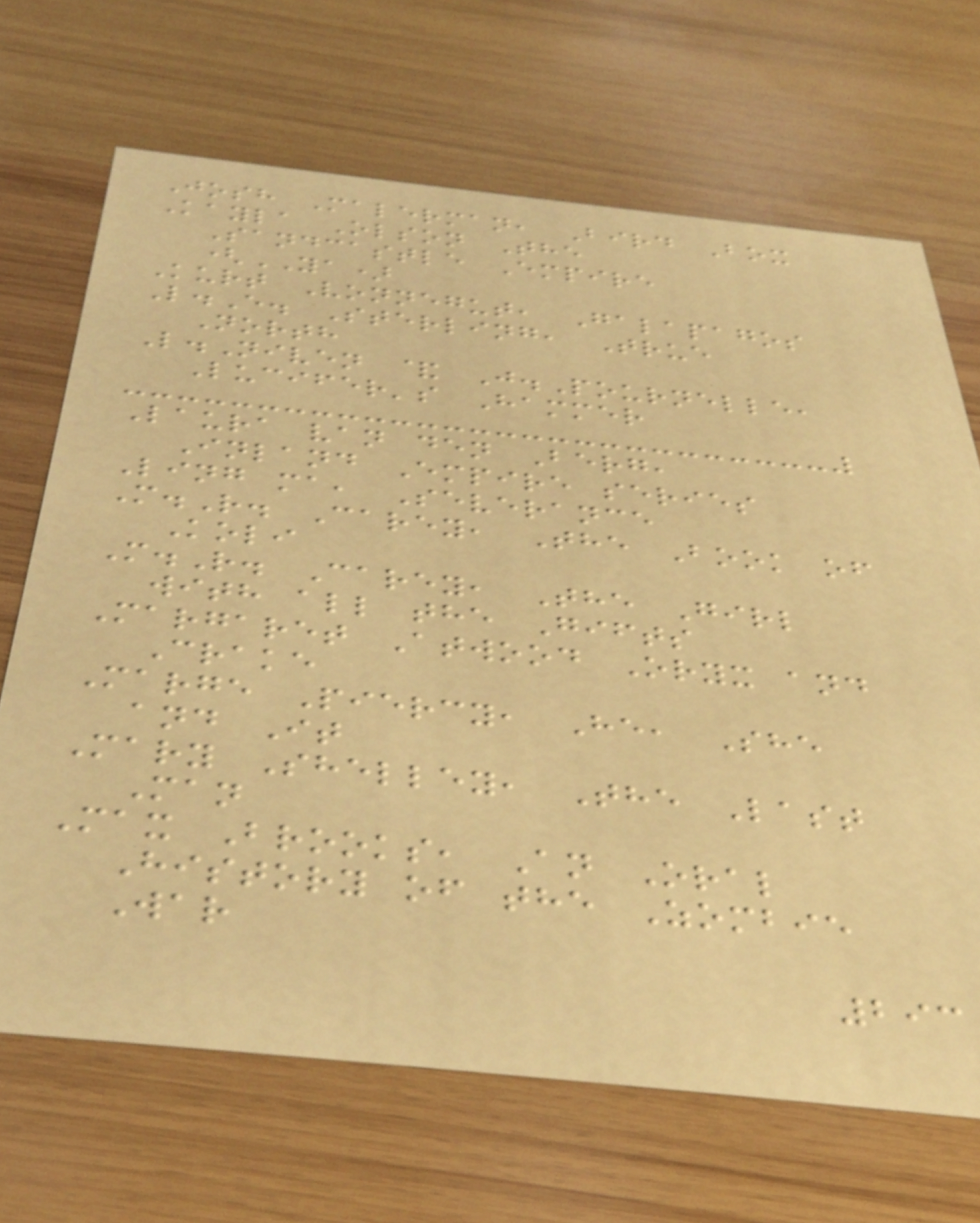Josh Malerman, Bird Box
Kayla Olson The
Sandcastle Empire
(YA)
Kurt Vonnegut, Galapagos
L.E. Sterling, True
North
L.Niven & J.Pournelle,
Lucifer's Hammer
Laura van den Berg,
Inland Empire series
Ling ma, Severance
M.R. Carey, The Book of
Koli
M.R. Carey, The Girl
with all the Gifts
Margaret Atwood Oryx and
Crake
Marge Piercy, He, She
and It
Mary Shelley, The Last
Man
Max Brooks, An Oral
History of the Zombie
War
293
